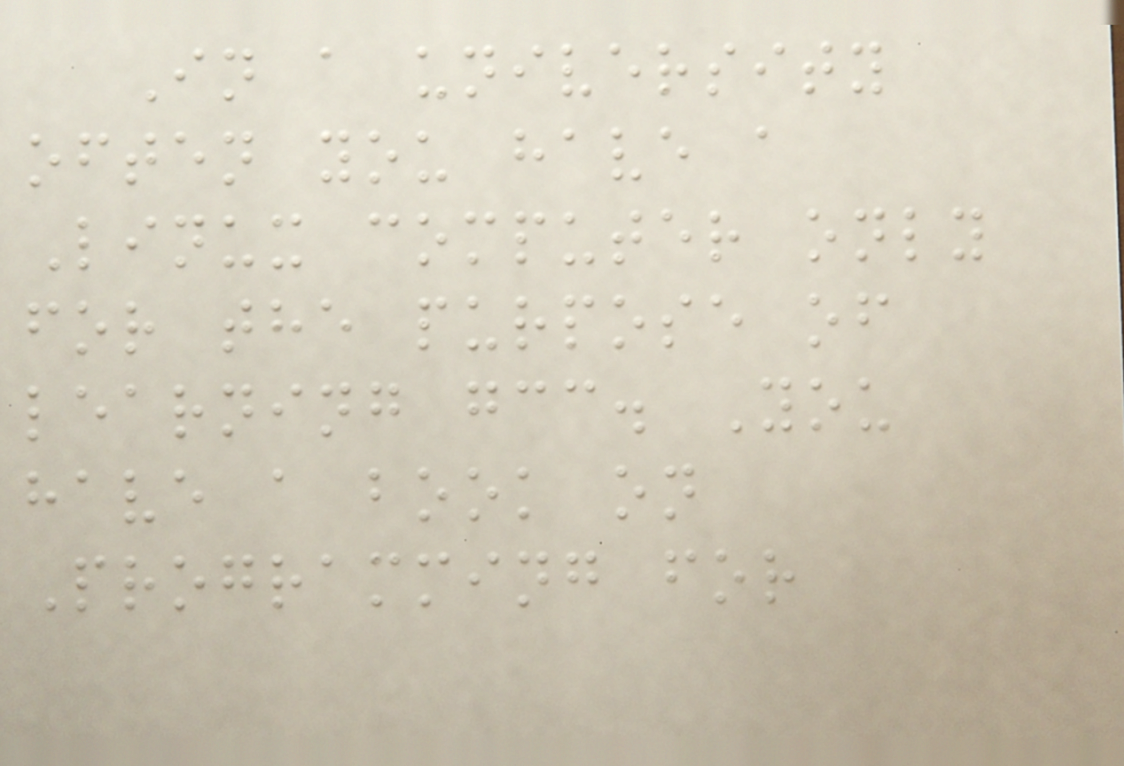In a university
often you have a
Linux computer only
for the purpose of
learning gcc. You
have a book on
Programming for
